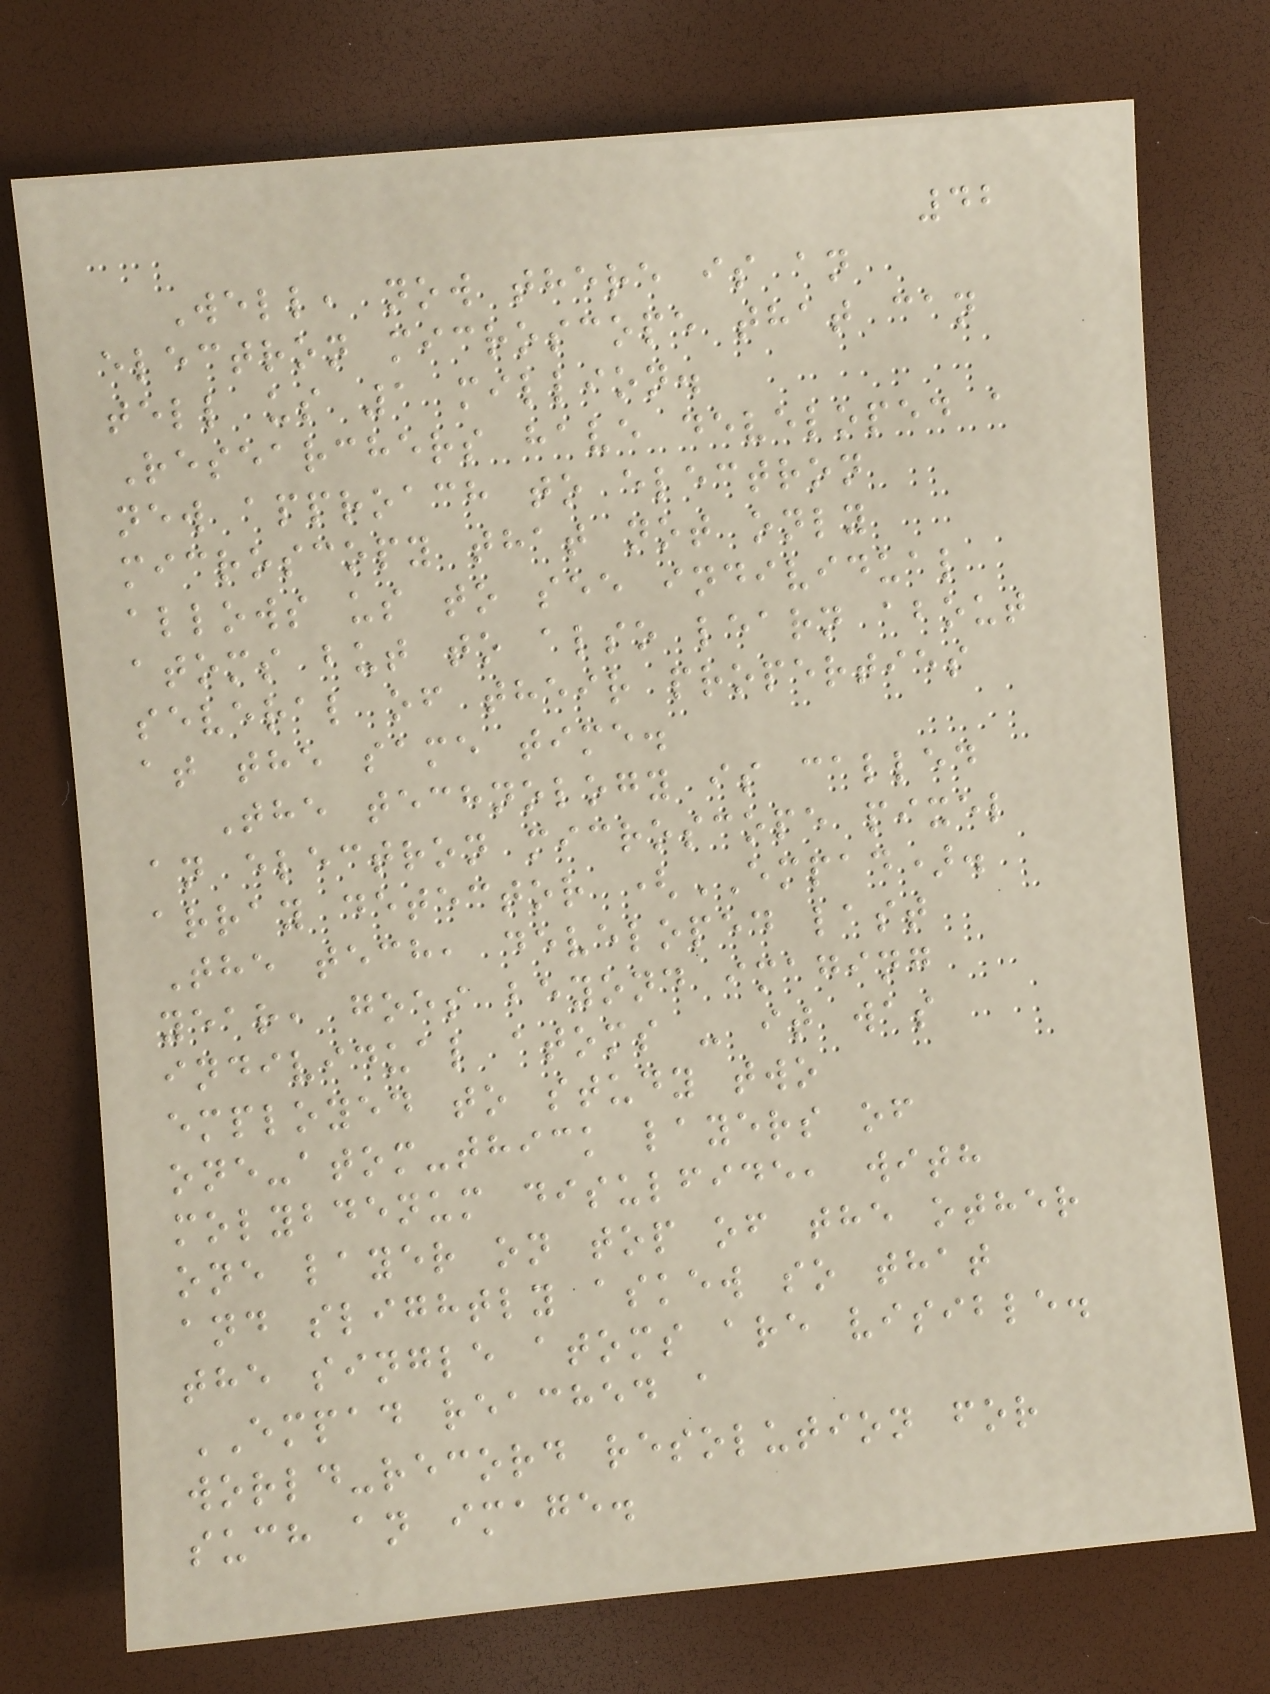42
Well, now there is an
electron microscope that can
tell us 1 million.
Researchers have developed a
new approach to electron
microscopy that not only
allows us to see individual
atoms but to also learn about
several of their properties
at the same time.
The technology is called
an electron microscope pixel
array detector (EMPAD).
The tech, developed last
year, goes beyond imaging
individual atoms - it was
employed to study two
one-atom-thick layers of
molybdenum disulfide, with
one layer on top of the other
and slightly askew so that
the single atoms are visible.
EMPAD reached a
world-record resolution for
such an image.
